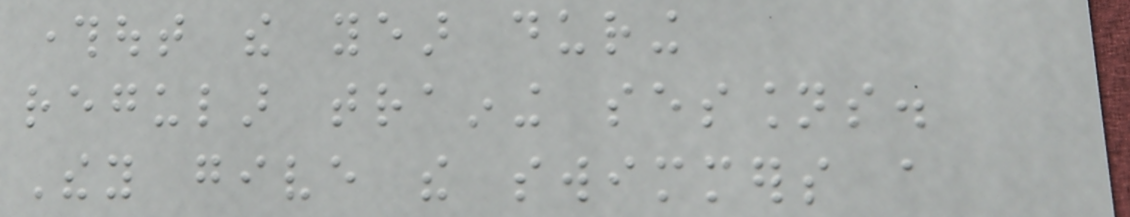throughout the year during
regular training sessions.
They give the swimmers a
